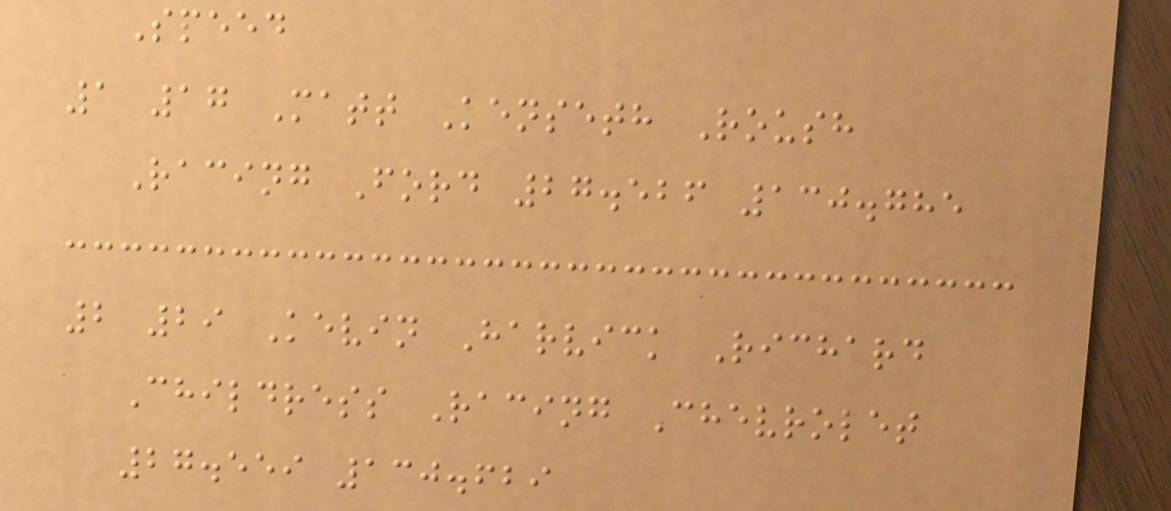Speed
1 17 Matt Kenseth Roush
Racing Ford 27.526 130.785
2 29 Kevin Harvick Richard
Childress Racing Chevrolet
27.559 130.629
